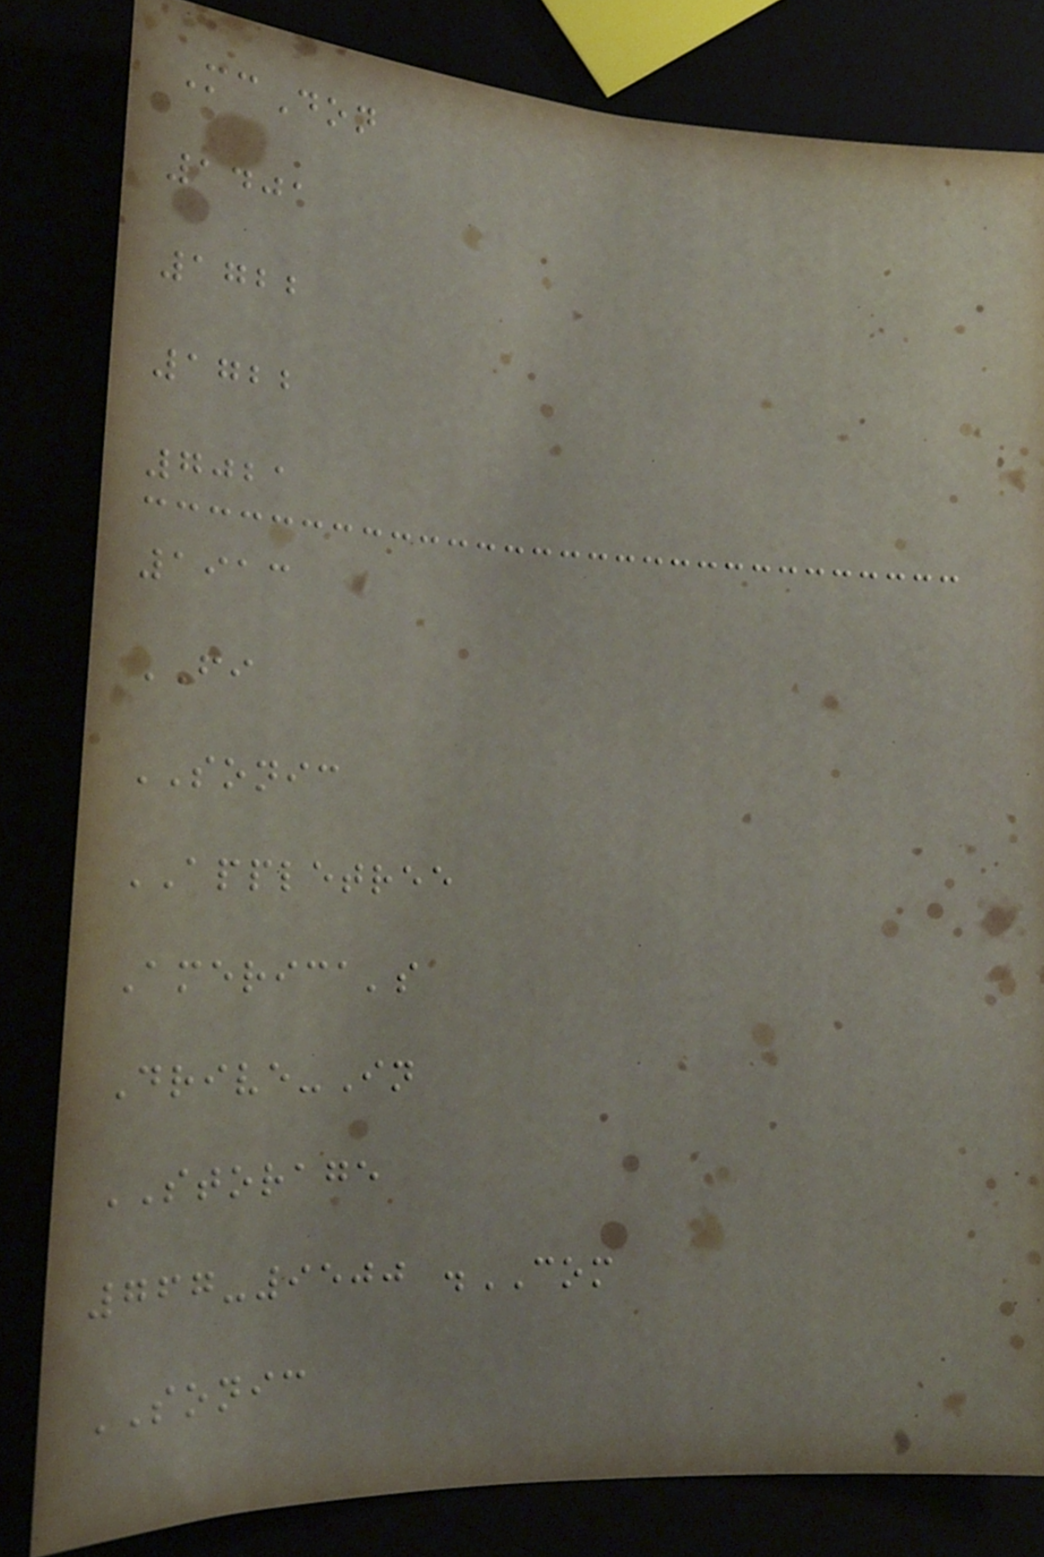McDon
1401
1722
1722
7021
1913
FI
SONIC
APPLETREE
America's
Drive-In
STORAGE
767-9500 .COM
SONIC
